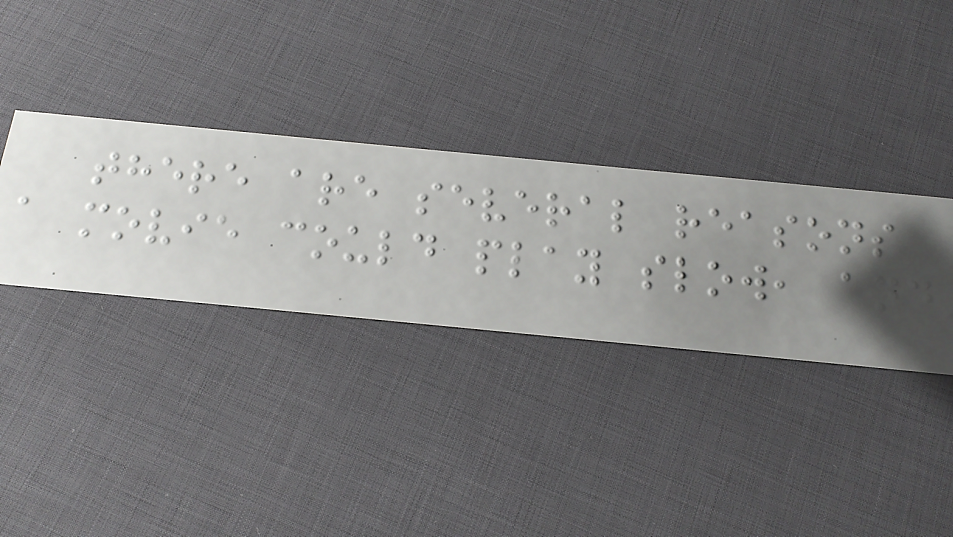there are several reasons
a movie could play slow, and
